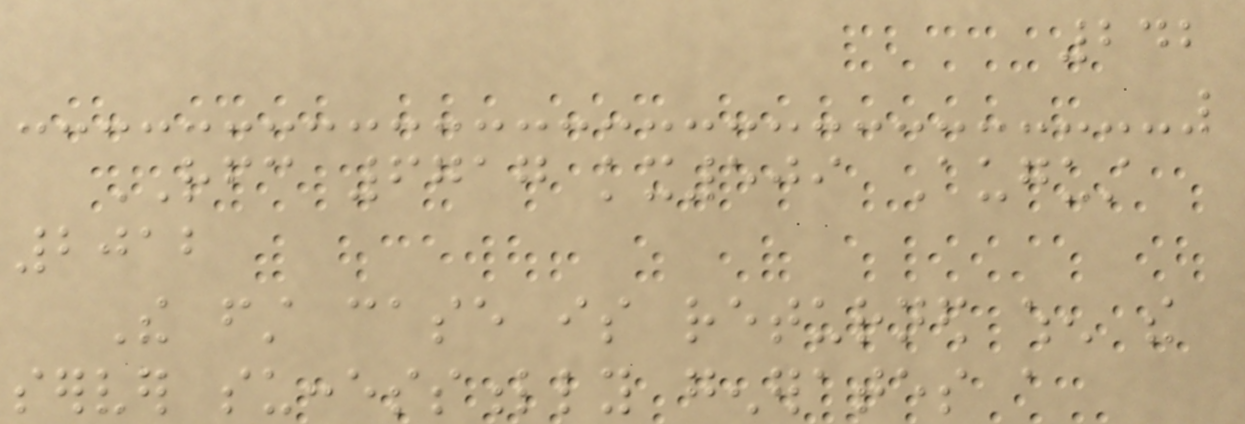242
RFC 6717 kx509 August
2012
The first case is returned when the
server successfully generates a
